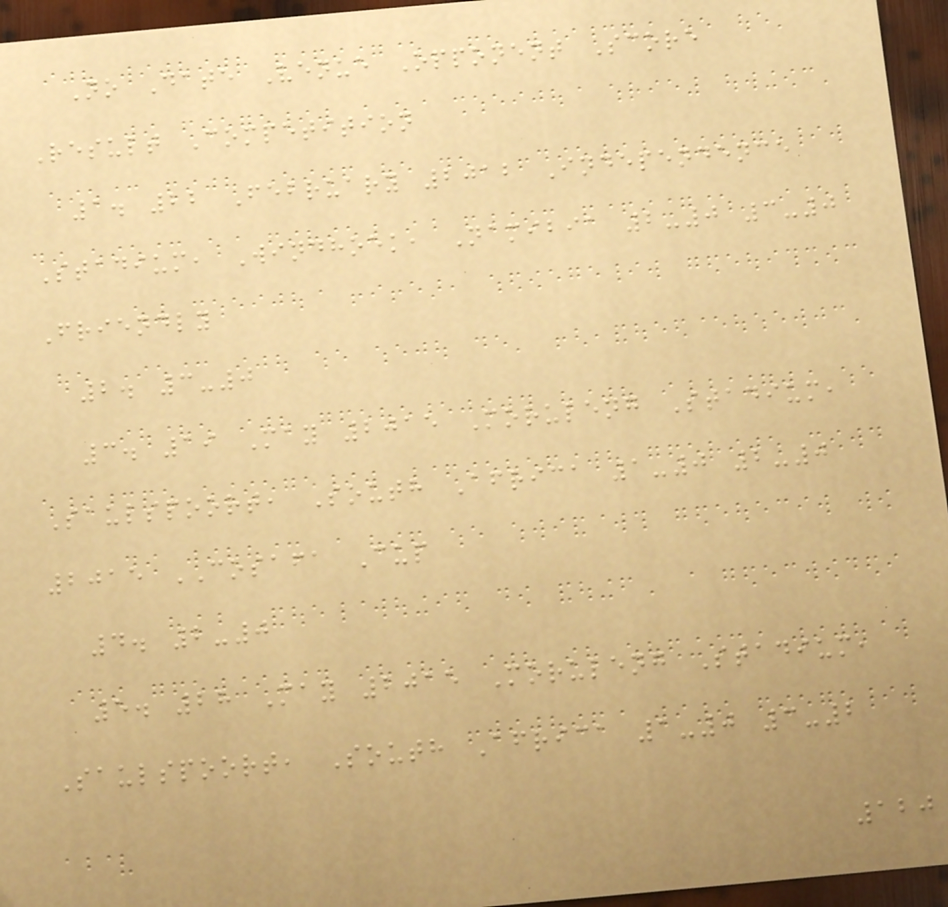No Date Venue Opponent Score
Result Competition
1. 22 February 2012 Independence
Stadium, Windhoek, Namibia 2-0 3-0
Friendly
2. 3-0
3. 19 May 2015 Moruleng Stadium,
Saulspoort, South Africa 1-0 2-0
2015 COSAFA Cup
4. 2-0
5. 28 May 2015 Moruleng Stadium,
Saulspoort, South Africa 1-0 3-2
120
